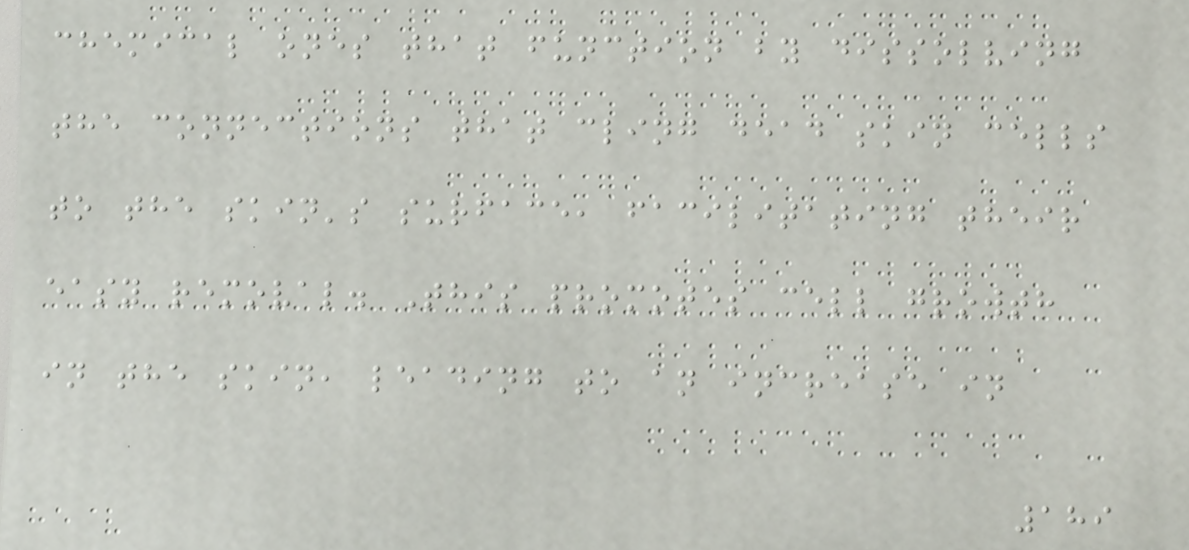chemical ones that function by dissolving
the connections that cling dead skin cells
to the skin's surface, facilitating their
easy removal. This promotes cell growth
in the skin, leading to an increase in
189
